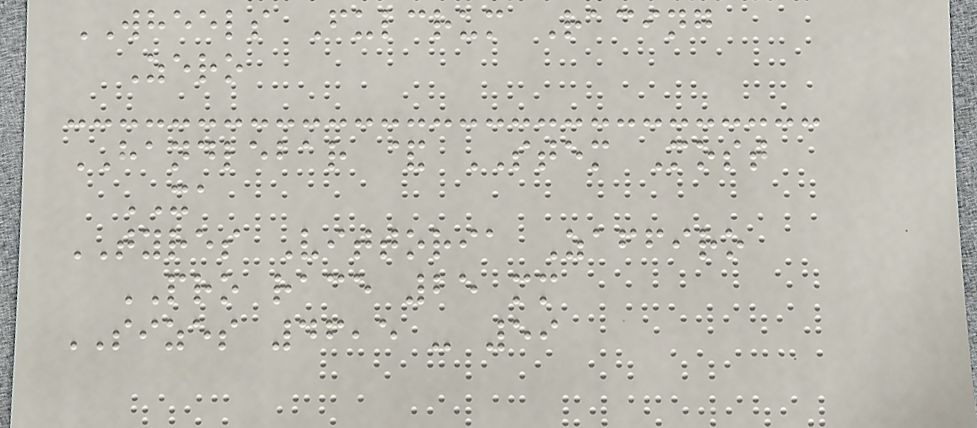WHEELS Fulcrum Racing
Zero
HANDLEBAR & STEM Most
XA
TYRES Vittoria Zaffiro
PRO race 25 mm
SIZES 46,5 - 59
